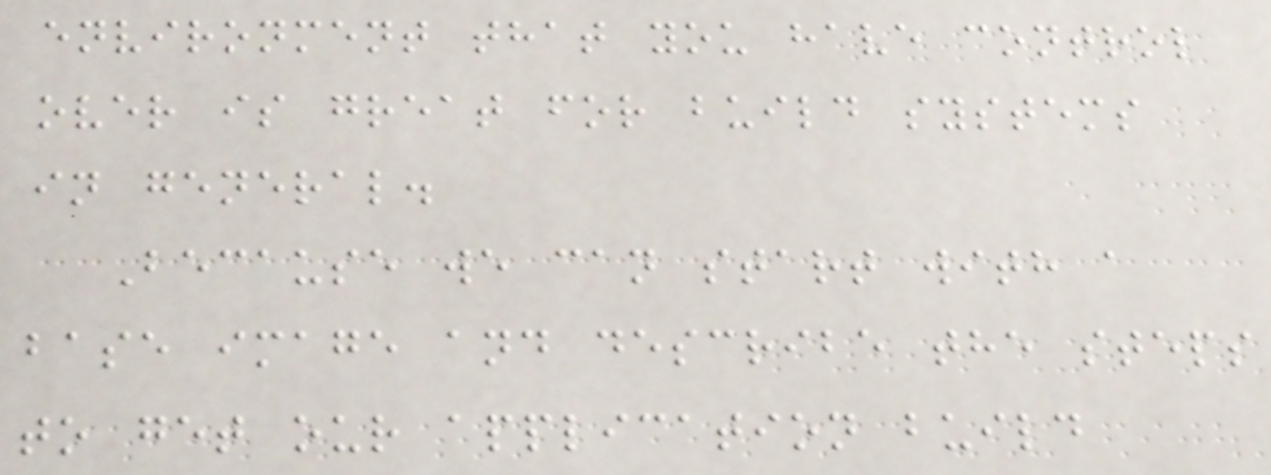environment that you have control
over is great for build systems
in general.
Because we can start with a
base image and describe the steps
to get our application build
